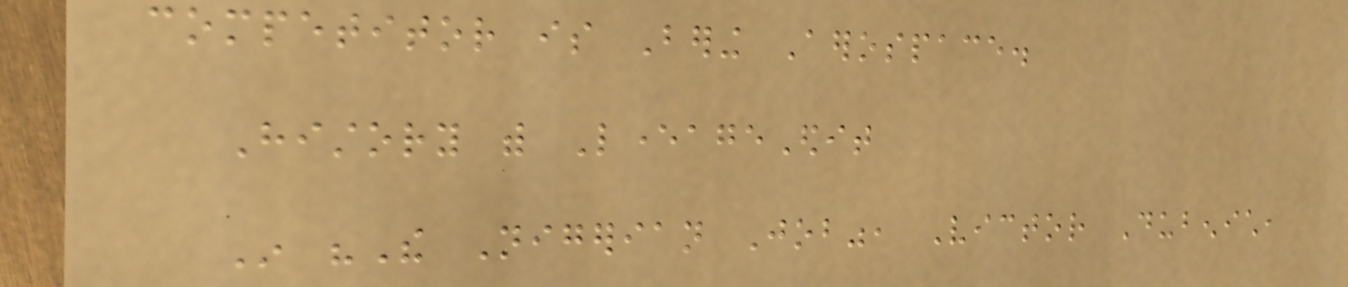competitor is Bering Aerospace.
History with LeverageEdit
In "The Nigerian Job", Victor Dubenich,
